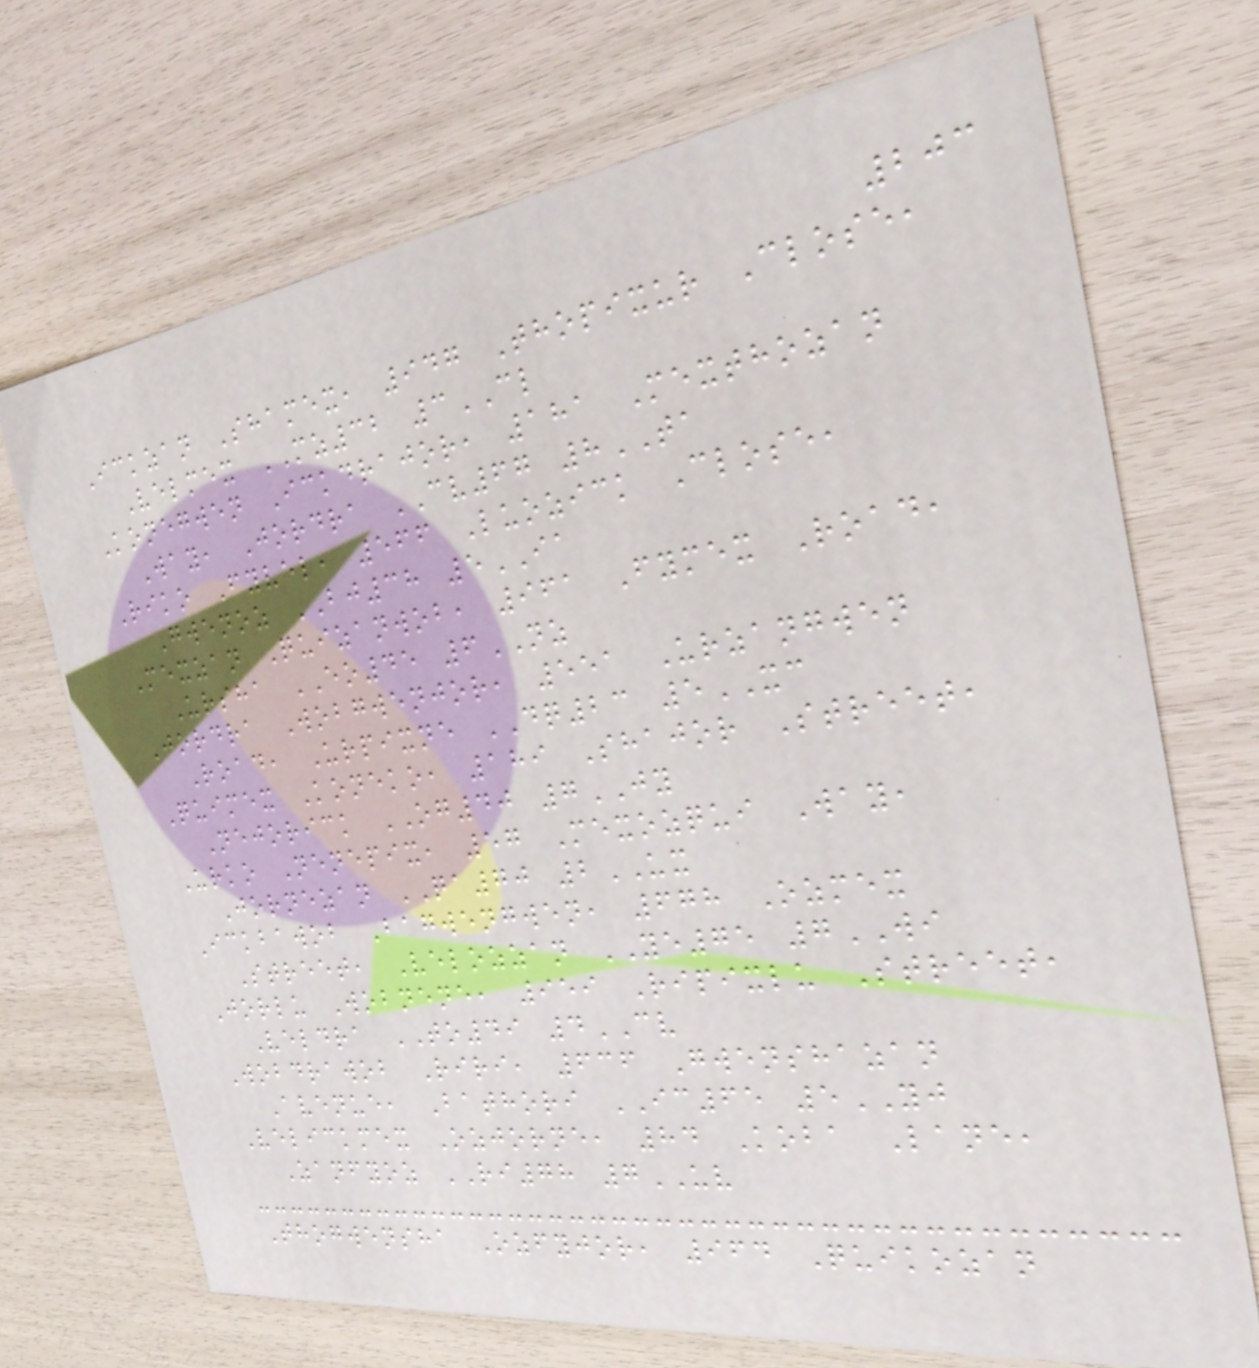203
Ickzan Shamex, 947 Thopixur Close,
Velmex MZ32 3CL
Konegwen Ickdrajor, 181 Mexthozan
Way, Jordra CV67 8TA
Riko Fyvel, 566 Luozick Close,
Gwenoz BJ38 5IA
Mexzan Quizanwob, 961 Fymex Road,
Ursha EO45 6NZ
Jordra Wobgwenjor, 551 Urzangwen
Road, Urpixne DQ23 5XC
Quimex Koneko, 189 Shajor Street,
Nejorick OG40 7JY
Urko Nenepix, 57 Mexozqui Way,
Jornezan QA70 2UX
Ickbawob Bagwengwen, 678 Ozmex
Street, Velozzan YE75 7WI
Jorlu Wobnene, 959 Ripixlu Street,
Veldra TO49 4CV
Wobdrawob Riri, 636 Gwenshazan
Avenue, Bathori IC65 5YJ
Velickmex Ozjorne, 84 Koba Lane,
Zanfyoz RI78 7UV
Thogwensha Ozfyjor, 964 Quikozan
